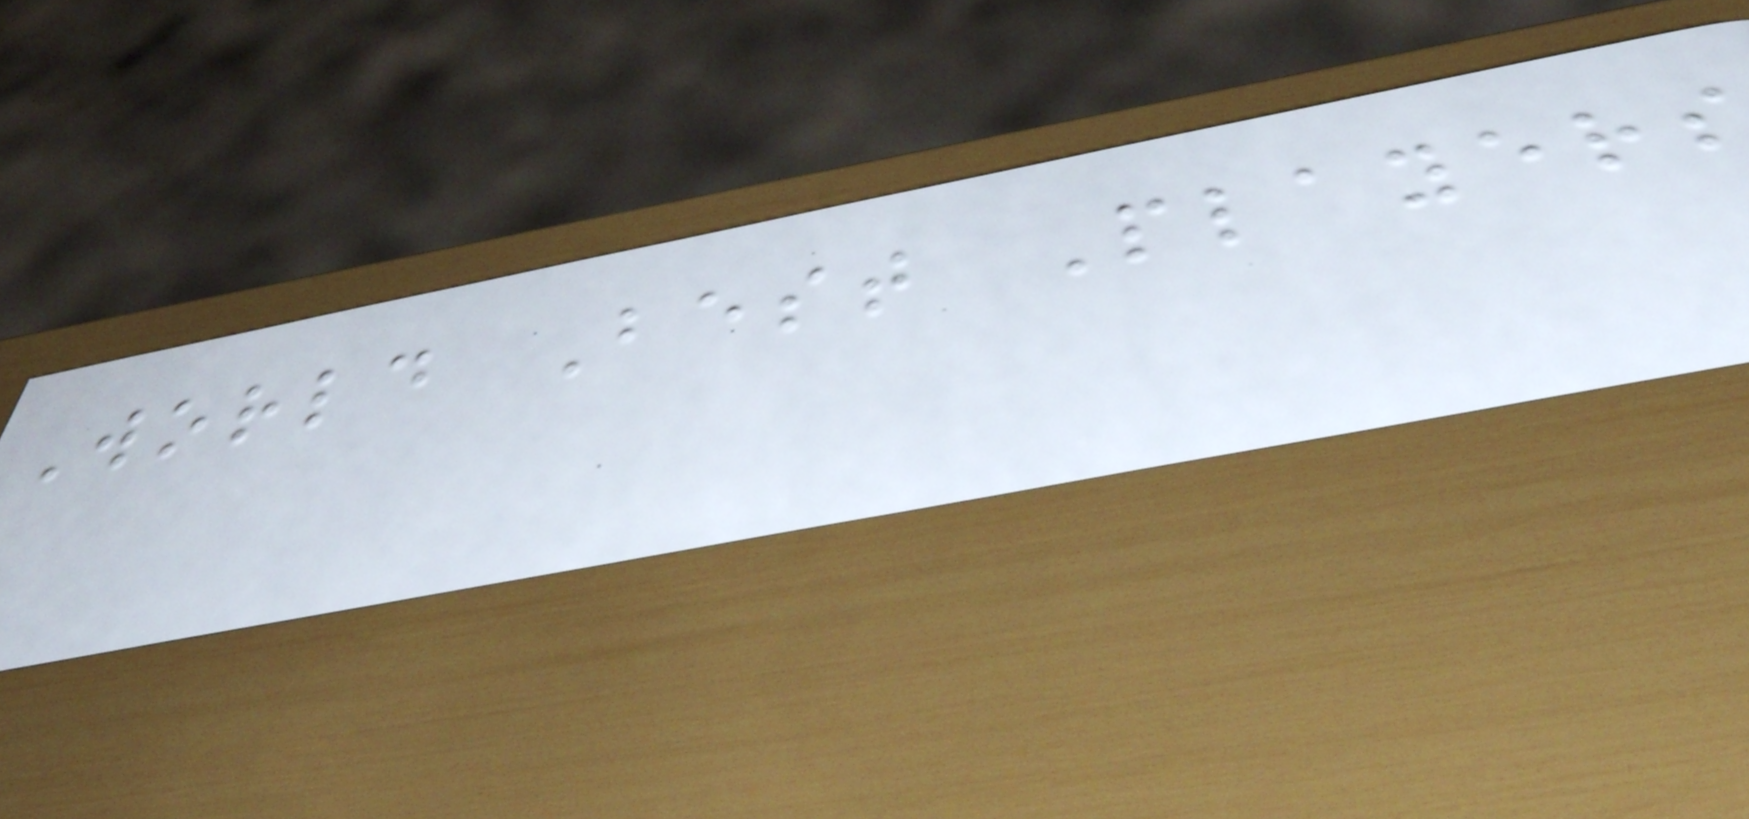World Best Players
